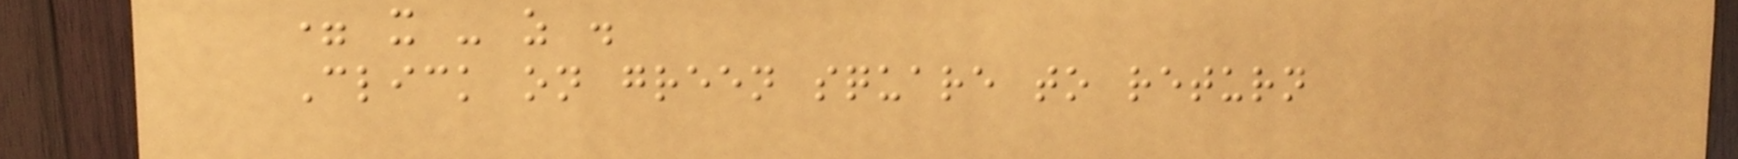= x - z .
Click on green square to return
